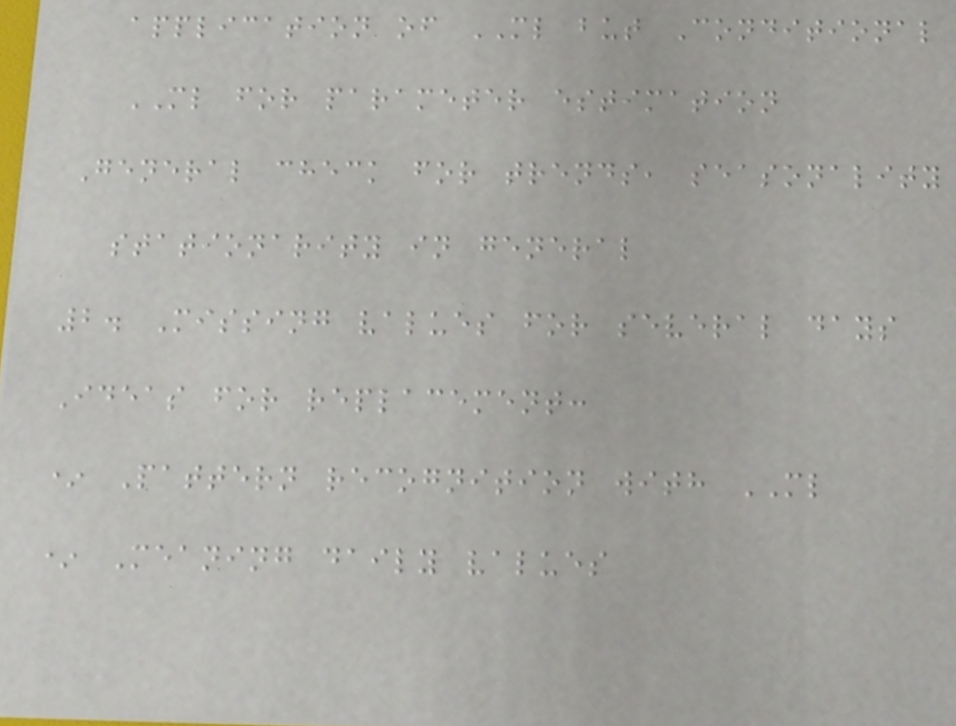application of ML but Conditional
ML for parameter estimation
General check for trends, seasonality
stationarity in general
2. Missing values for several days
Ideas for replacement:
* Pattern recognition with ML
* Meaning daily values
